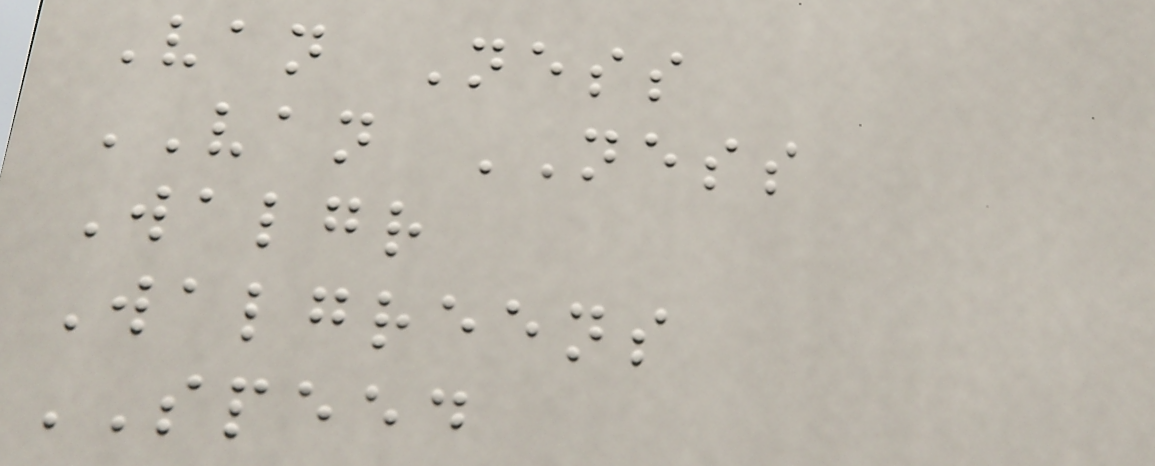Van Ness
VAN NESS
Walgr
Walgreens
SPEED
